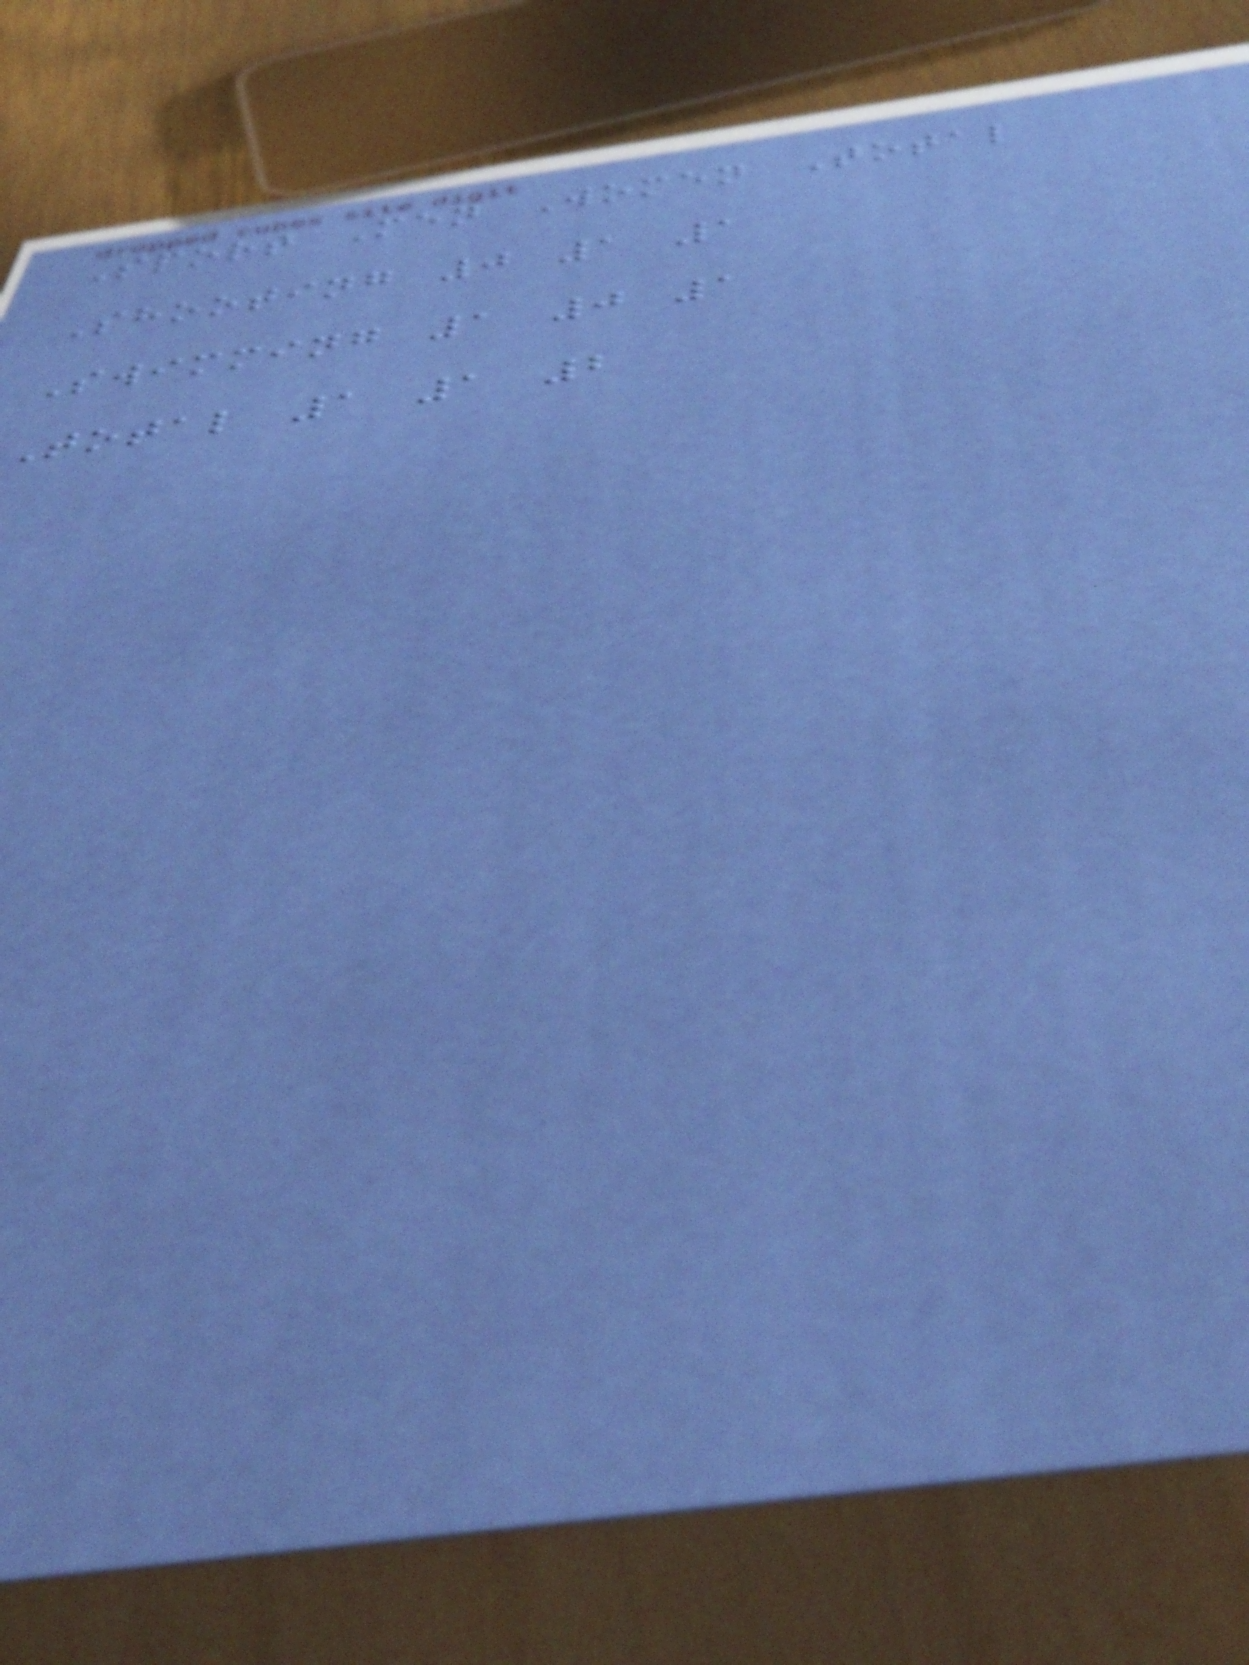Sport Men Women Total
Shooting 0 1 1
Swimming 1 0 1
Total 1 1 2
